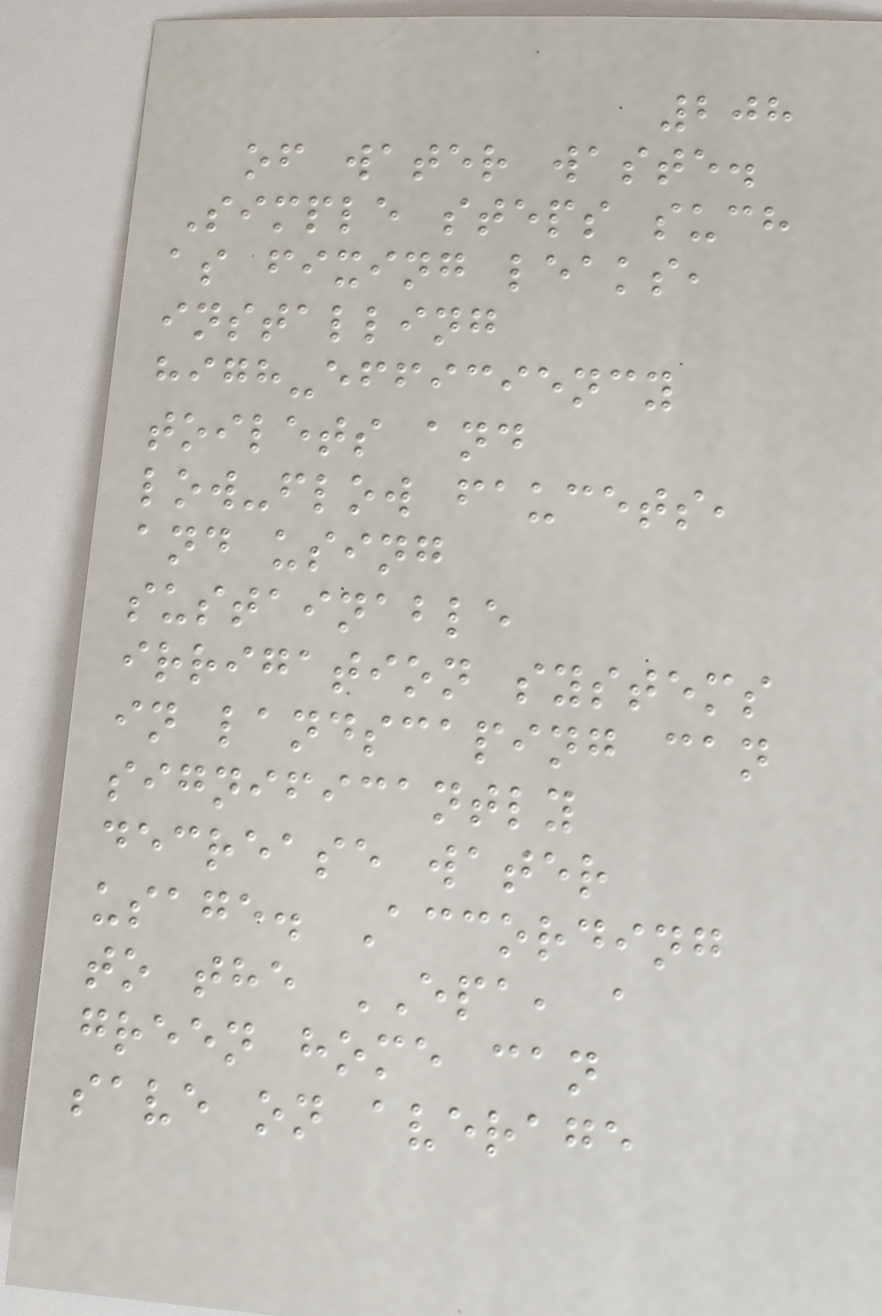208
of water waste.
Simple steps such
as fixing leaks,
installing
high-efficiency
toilets and
low-flow faucets,
and using
sustainable
irrigation systems
in landscaping can
significantly
decrease water
usage. According
to the EPA, a
green home can
save on average
